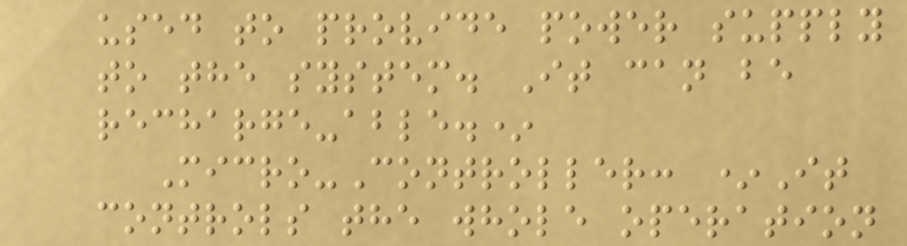used to provide power supply
to the system. It can be
recharge-able.*
Micro-Controller: *It
controls the whole operation
